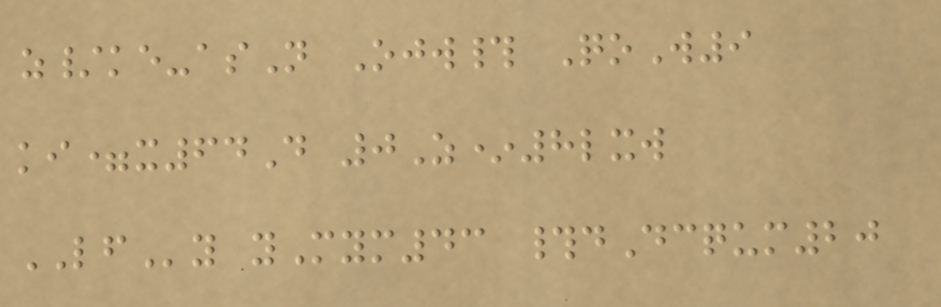z/ke-asN Ojw# QoW9
ki=x64D 0Z*8lxw
LFy yMym43 #dDcqum20
